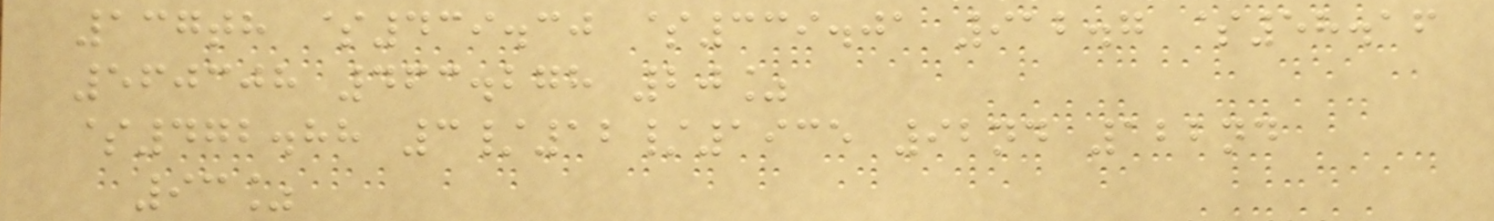137th $439.30 $339.01 912.7 $58.16
560308 463.278 20%
$472.88 3/12/1935 92nd 122nd
93%
